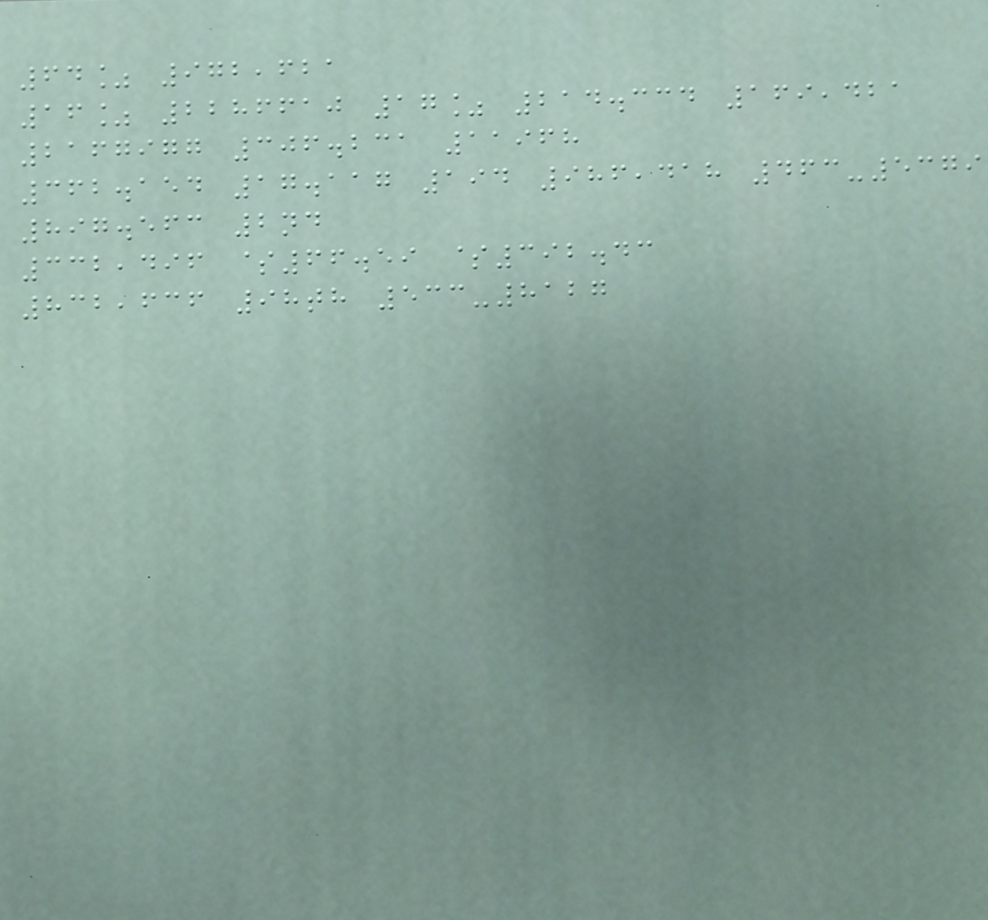64% 972,621
16% 2286610 17% 214.334 169,421
2167977 306.231 11968
362.154 17.117 194 986,418 463-5379
897.563 2nd
332,496 $66.59 $392.43
832,636 98th 533-8127
